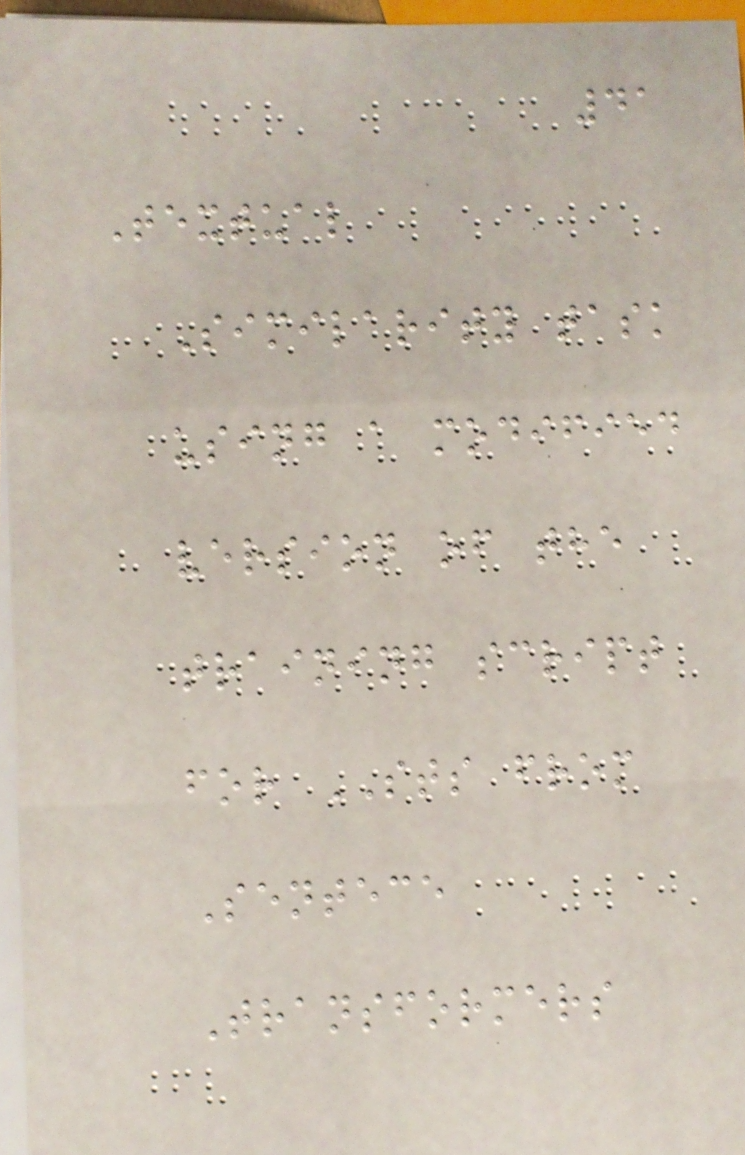41
Textual
Similarity task
using a modified
version of the
training script
for STS from
Sentece
Transformers
